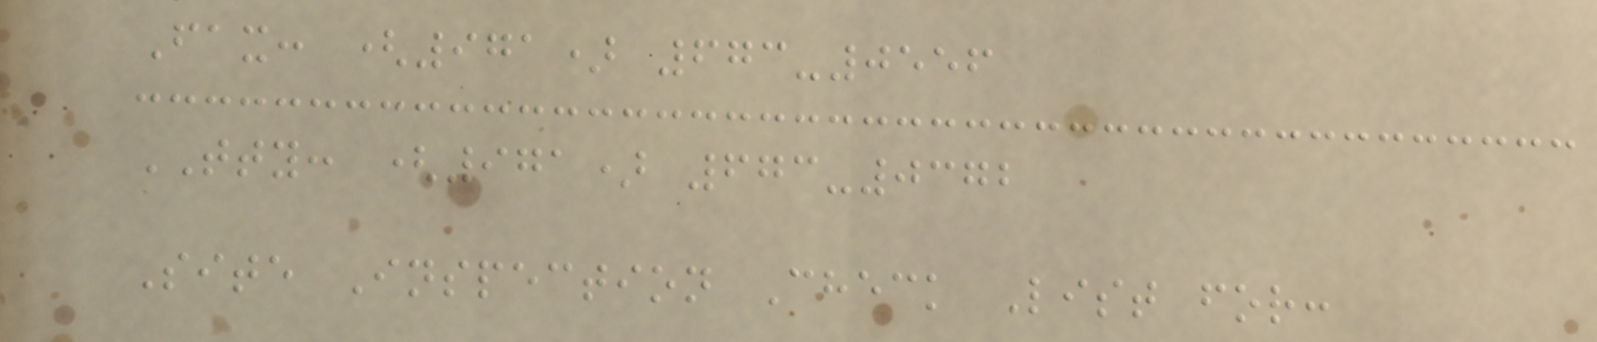Fax: (971) 673-0556
TTY: (971) 673-0372
Site Inspection Check List for:
